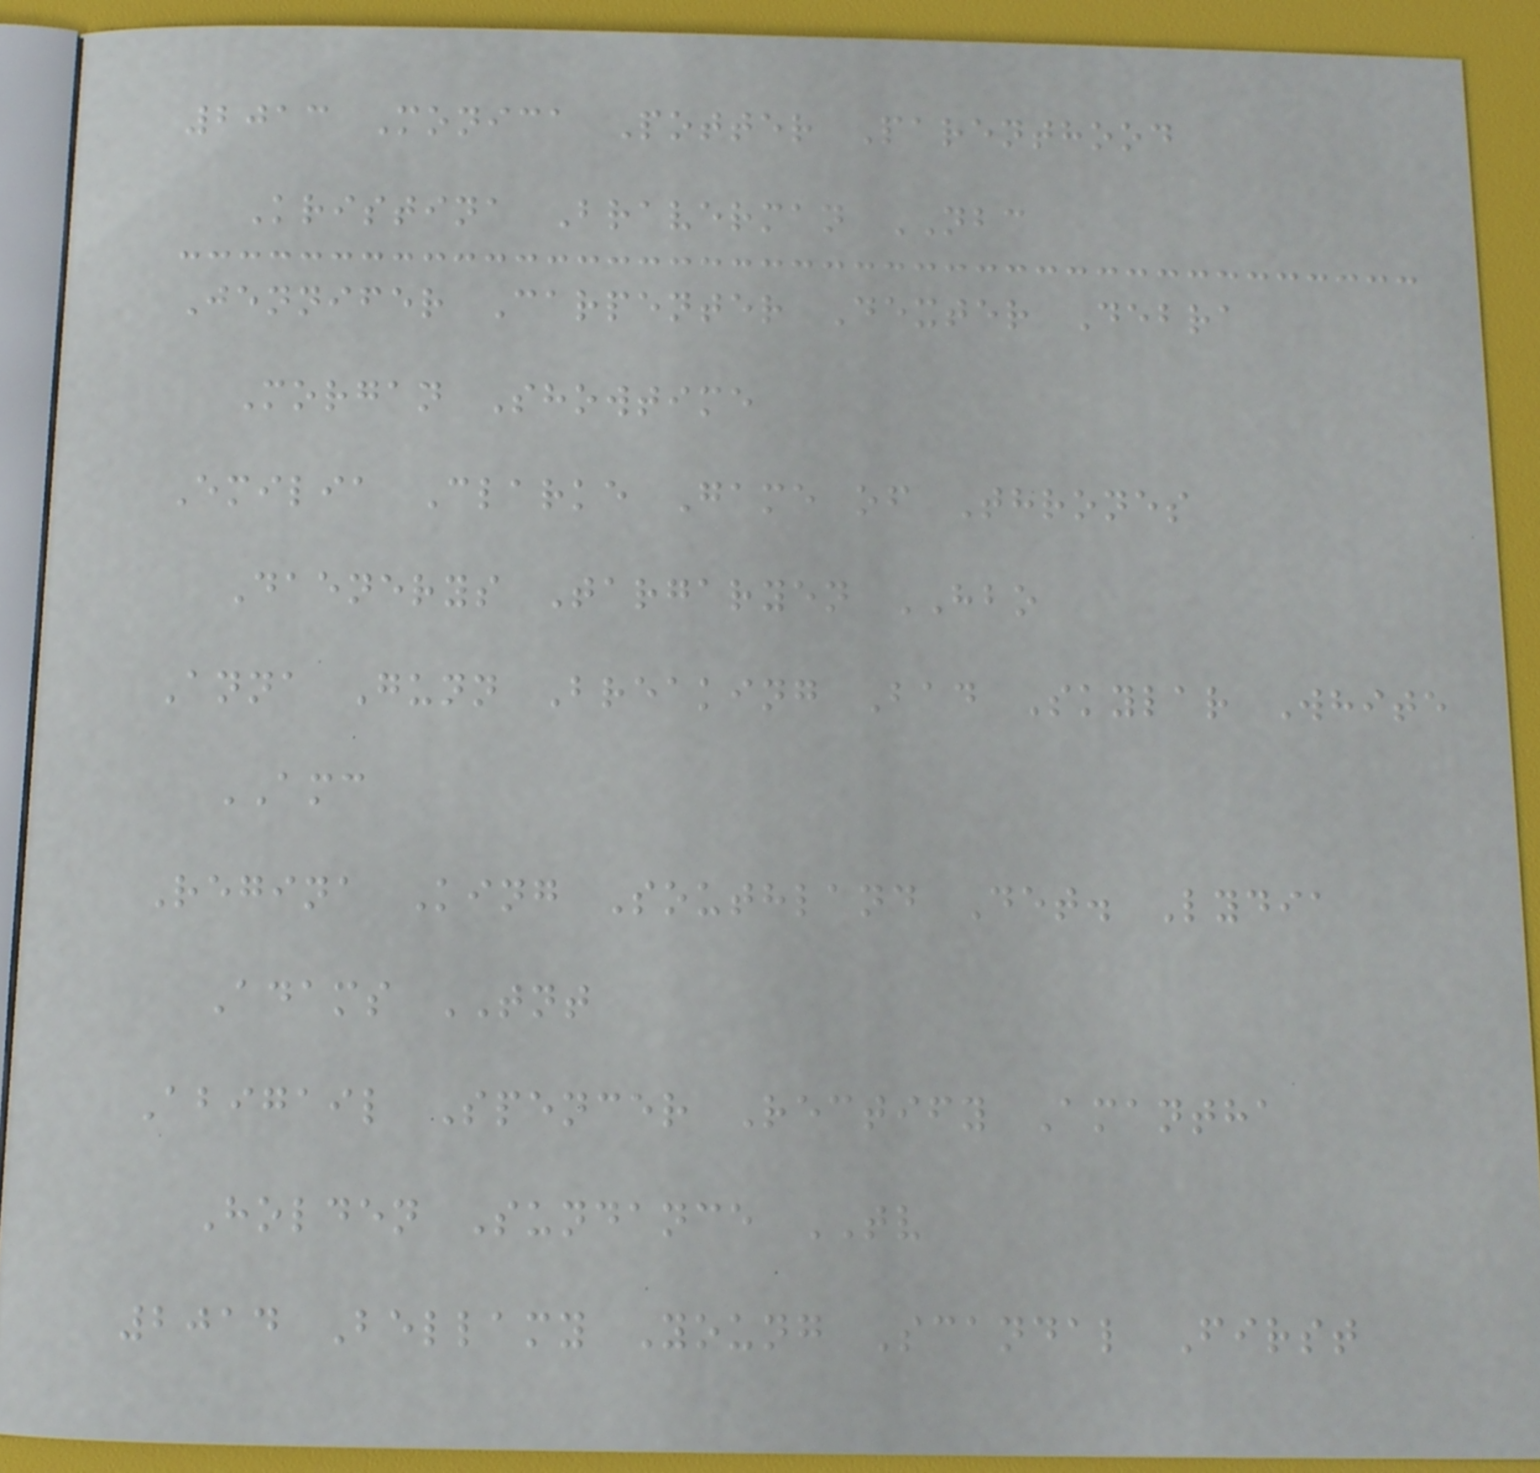2013 Monica Potter Parenthood
Kristina Braverman NBC
Jennifer Carpenter Dexter Debra
Morgan Showtime
Emilia Clarke Game of Thrones
Daenerys Targaryen HBO
Anna Gunn Breaking Bad Skylar White
AMC
Regina King Southland Det. Lydia
Adams TNT
Abigail Spencer Rectify Amantha
Holden Sundance TV
2014 Bellamy Young Scandal First
